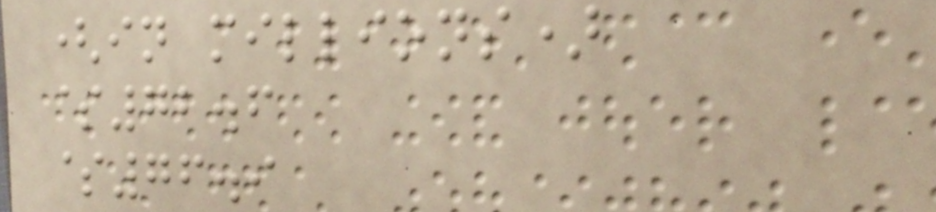(in millions)
$72.6
$76.9
